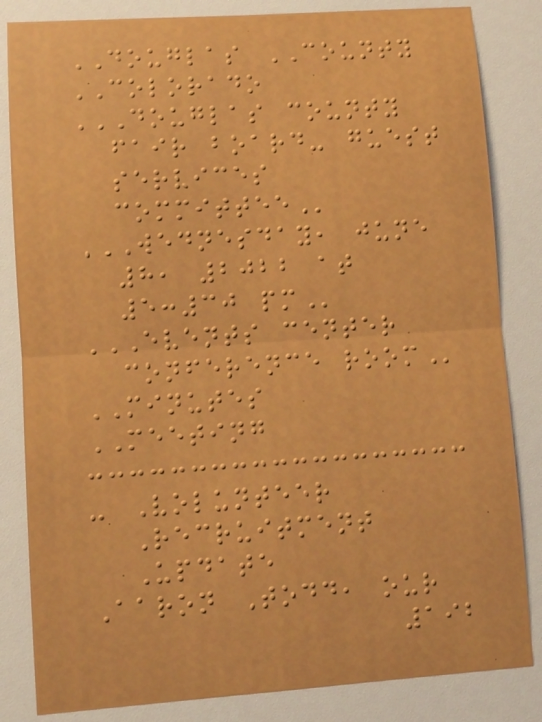DOUGLAS COUNTY
COLORADO
DOUGLAS COUNTY
FAIR BOARD- GUEST
SERVICES
COMMITTEE
WEDNESDAY, JUNE
8, 2022 AT
5:30 PM
EVENTS CENTER
CONFERENCE ROOM
MINUTES
MEETING
- Volunteer
Recruitment
Update
Aaron Todd, our
192
